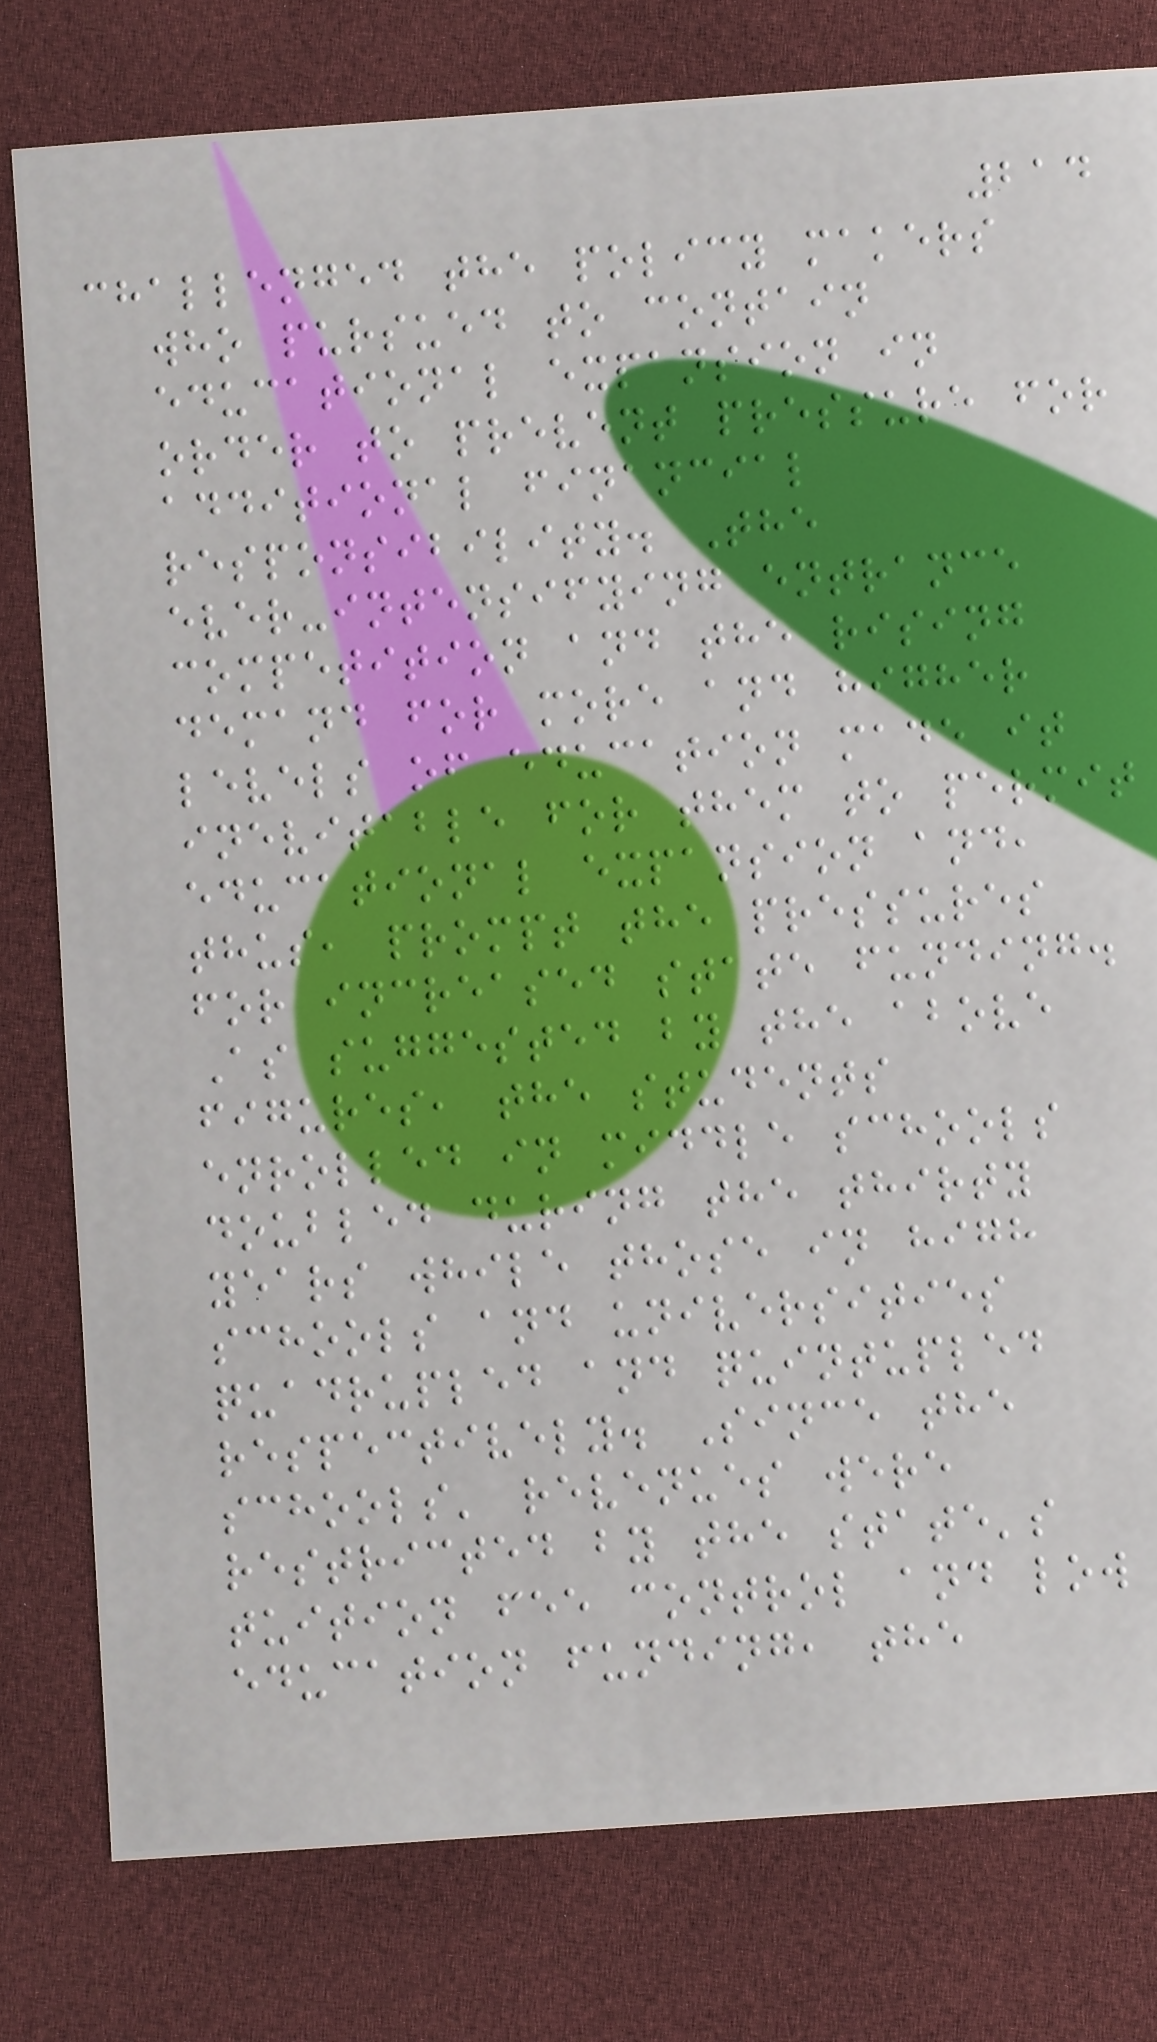214
challenged the policy makers
who pursued to contain
educational expansion in
order to prevent pressure for
additional financial
responsibility. The
ever-intensifying entrance
competition and the rising
demand for more and higher
levels of education made it
inevitable for them to permit
educational expansion and,
thus, prompt the pressures
for increased state funding.
As suggested by the above
figures, the students
enrolled in middle schools
doubled during the thirty
years while those in high
schools and universities
quadrupled and quintupled
respectively. Since the
schools' revenues were
restricted by the state's
tuition fee control and low
education funding, the
